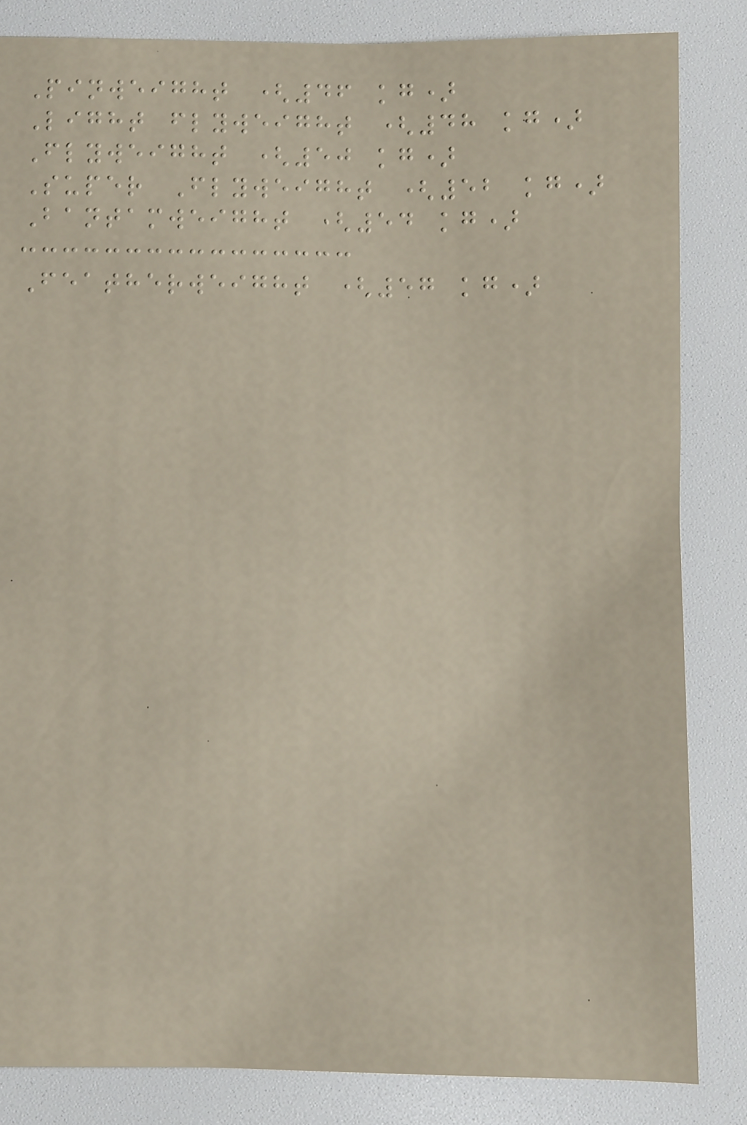Pinweight (46 kg)
Light flyweight (48 kg)
Flyweight (50 kg)
Super Flyweight (52 kg)
Bantamweight (54 kg)
Featherweight (57 kg)
